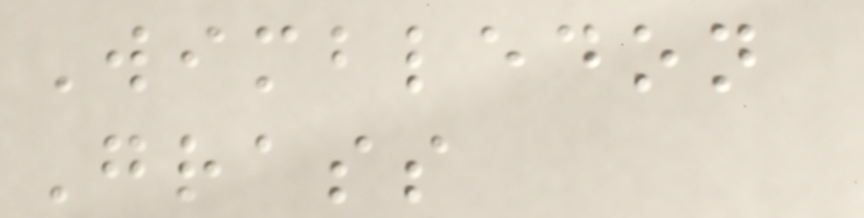Wimbledon
Grass
